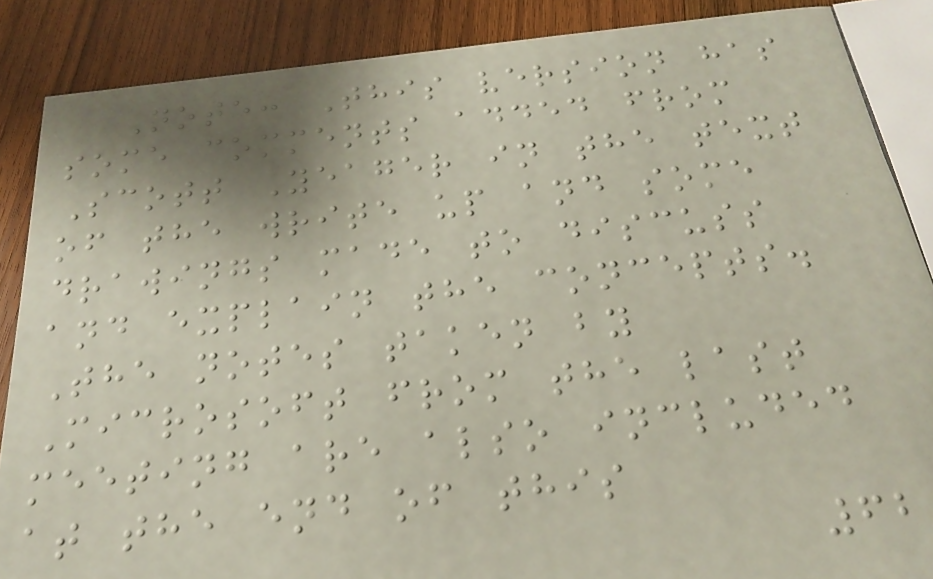Note: This version has
some comments added from
Scott Yeager in the text
of the write up and some
drawings made to discuss
and explain the concepts.
The notes taken by
Microsoft from the last
meeting are also included
at the end of this
62
